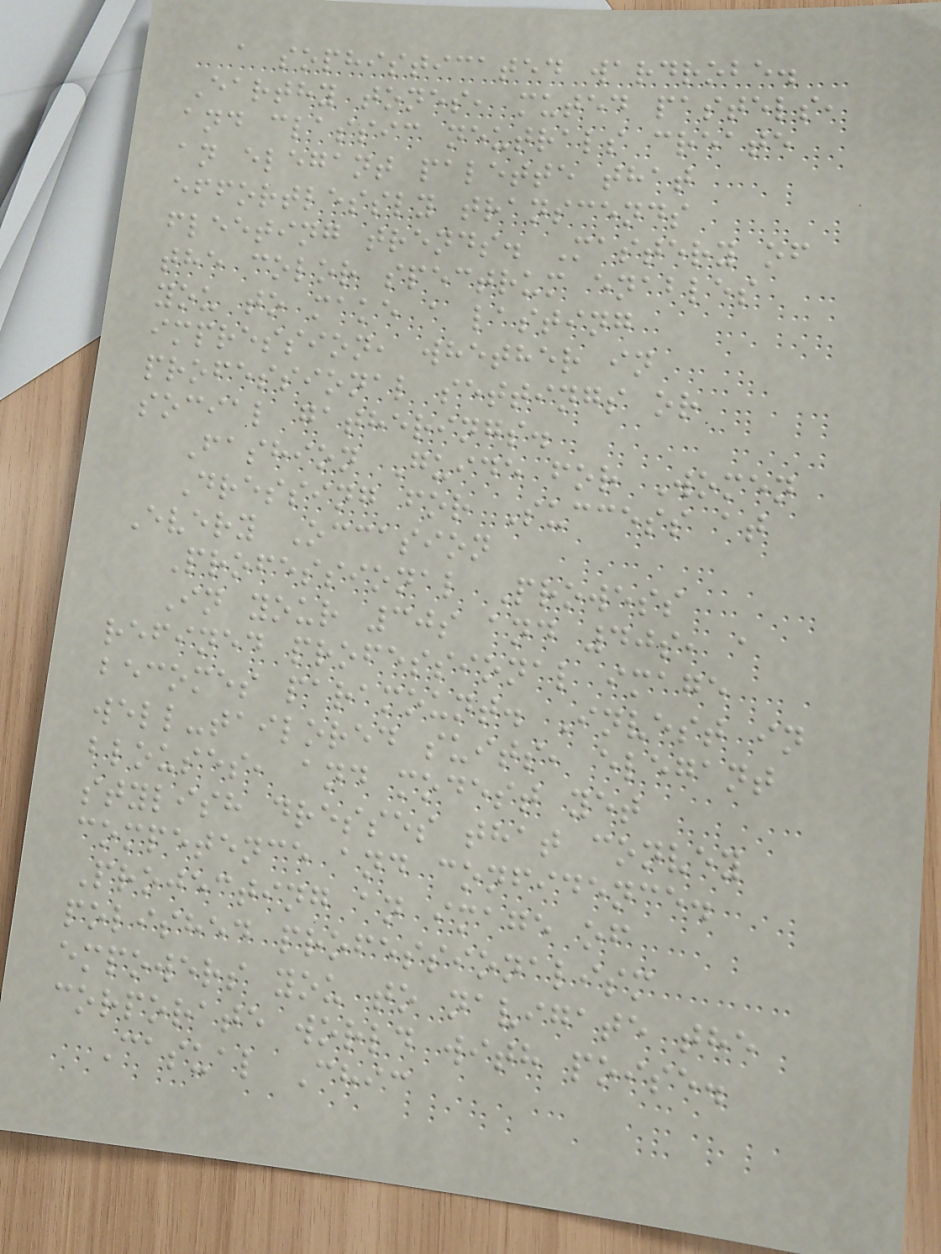a sophisticated wardrobe.
Earthy tones, muted pastels,
and classic neutrals create
an elegant palette that
effortlessly transcends
fleeting trends. Mastery of
the color spectrum enables
you to make a lasting
impression, whether in
professional settings or
social gatherings.
Fashion Guide for Women
Dressing for Success at
Every Occasion
Professional Prowess
In your 30s and 40s, a
refined professional image
becomes paramount. Invest in
well-tailored suits, elegant
blouses, and modest yet
stylish dresses that convey
competence and confidence.
Projecting an image of
polished professionalism
empowers you to navigate the
corporate world with poise.
Casual Chic
